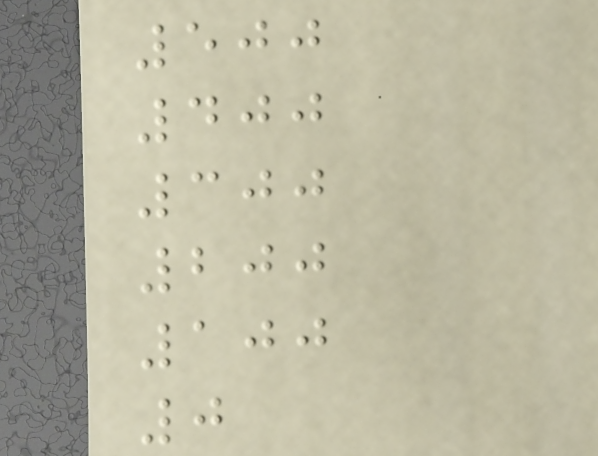500
400
300
200
100
0
